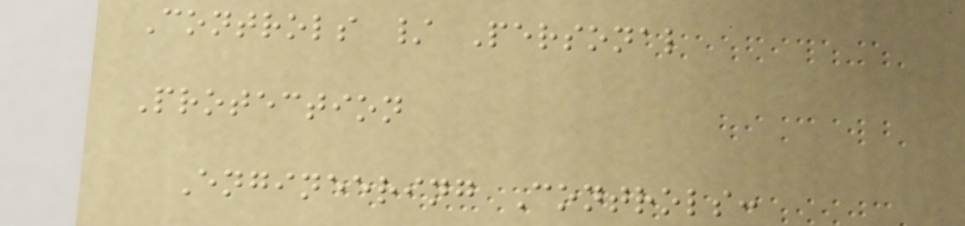Controls / Personal
Protection
Engineering Controls:
